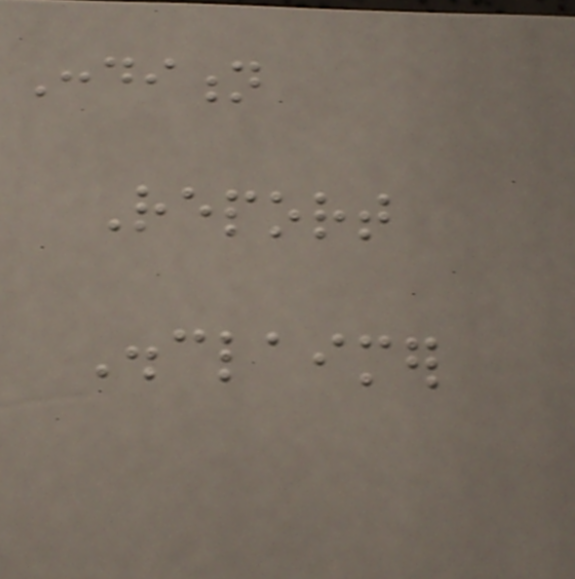Condition
Report
Disclaimer
